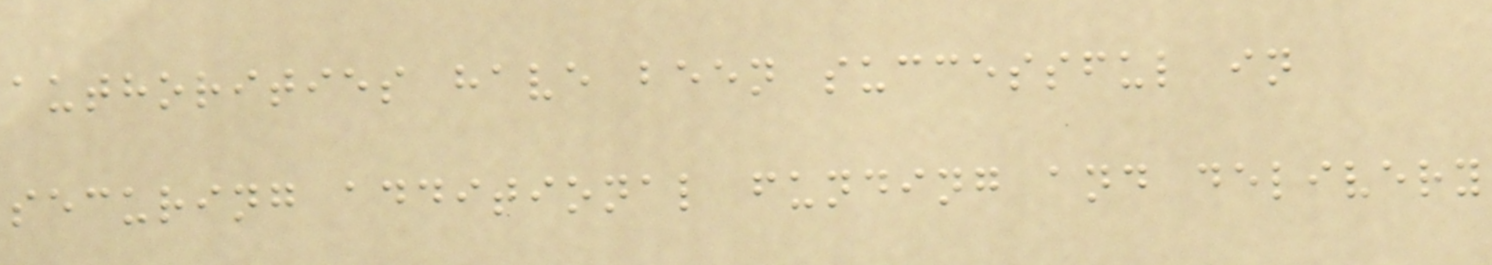authorities have been successful in
securing additional funding and delivery
